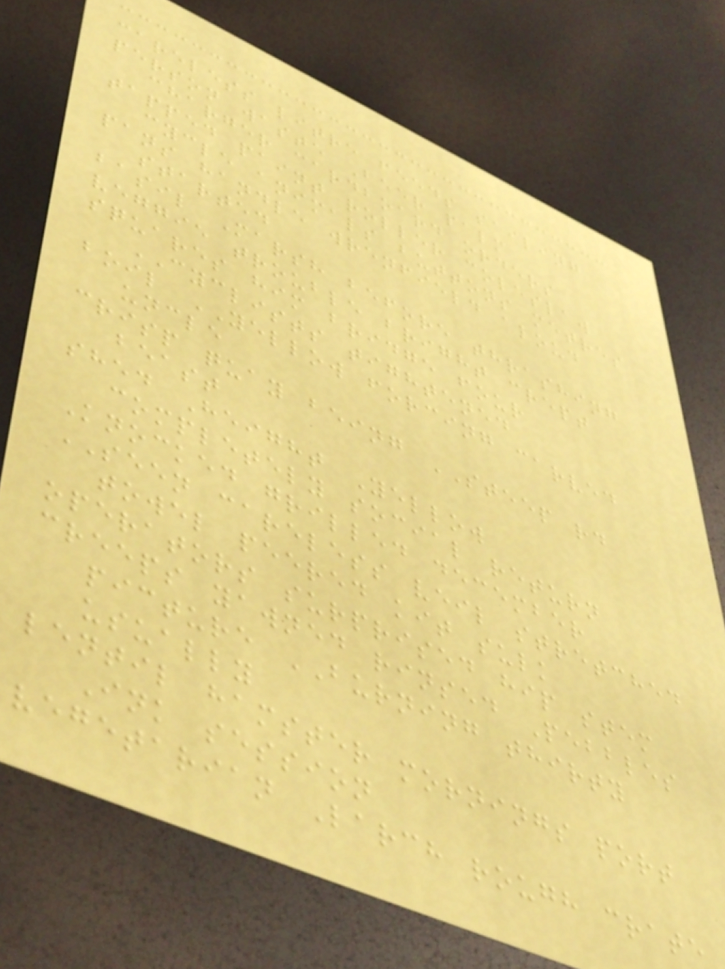careless litre feeds sailing
person waste Beer palm
charger cardboard orders
tapped paint roller coleslaw
cycle animals buttons metres
pans handle wrenfield aloud
started
basil Marsh before thrashing
veggie trouble bright crept
squares him bridge four
CYCLISTS tightened
boil YELLOW forcing carved
uncle
crisp quay being STEEP rd
beast
shed Height Yellow
completely social return
Knocked grilled december
SEEN careless veil stretched
towel peered kit sulk
operators surprised hip stem
creeps yawned rinsed Pebbles
picture BURNING thirty
usually
lentil hamster mornings port
Ink session
vegetarian Larch rough crate
